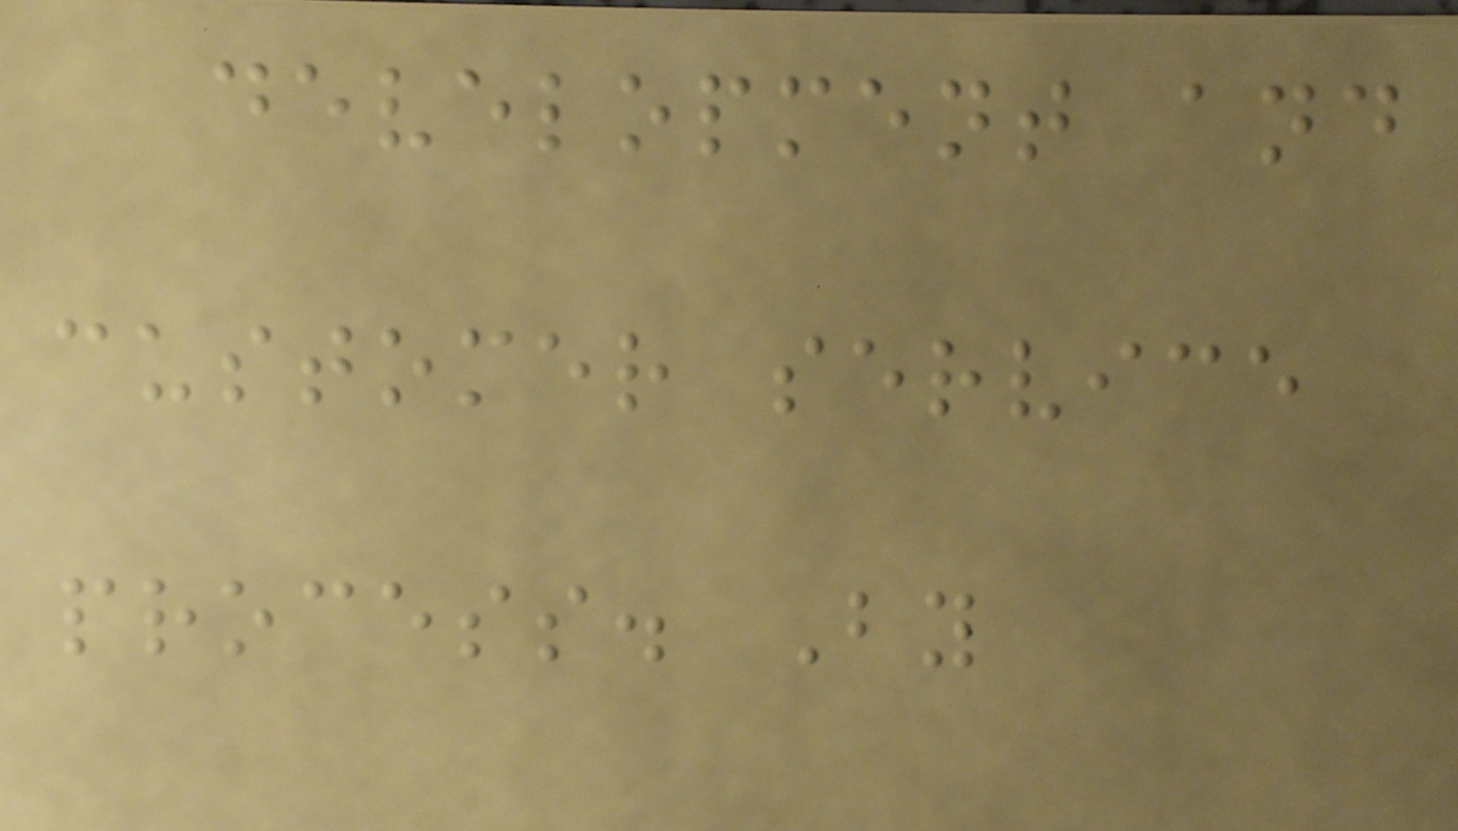development and
customer service
process. By
